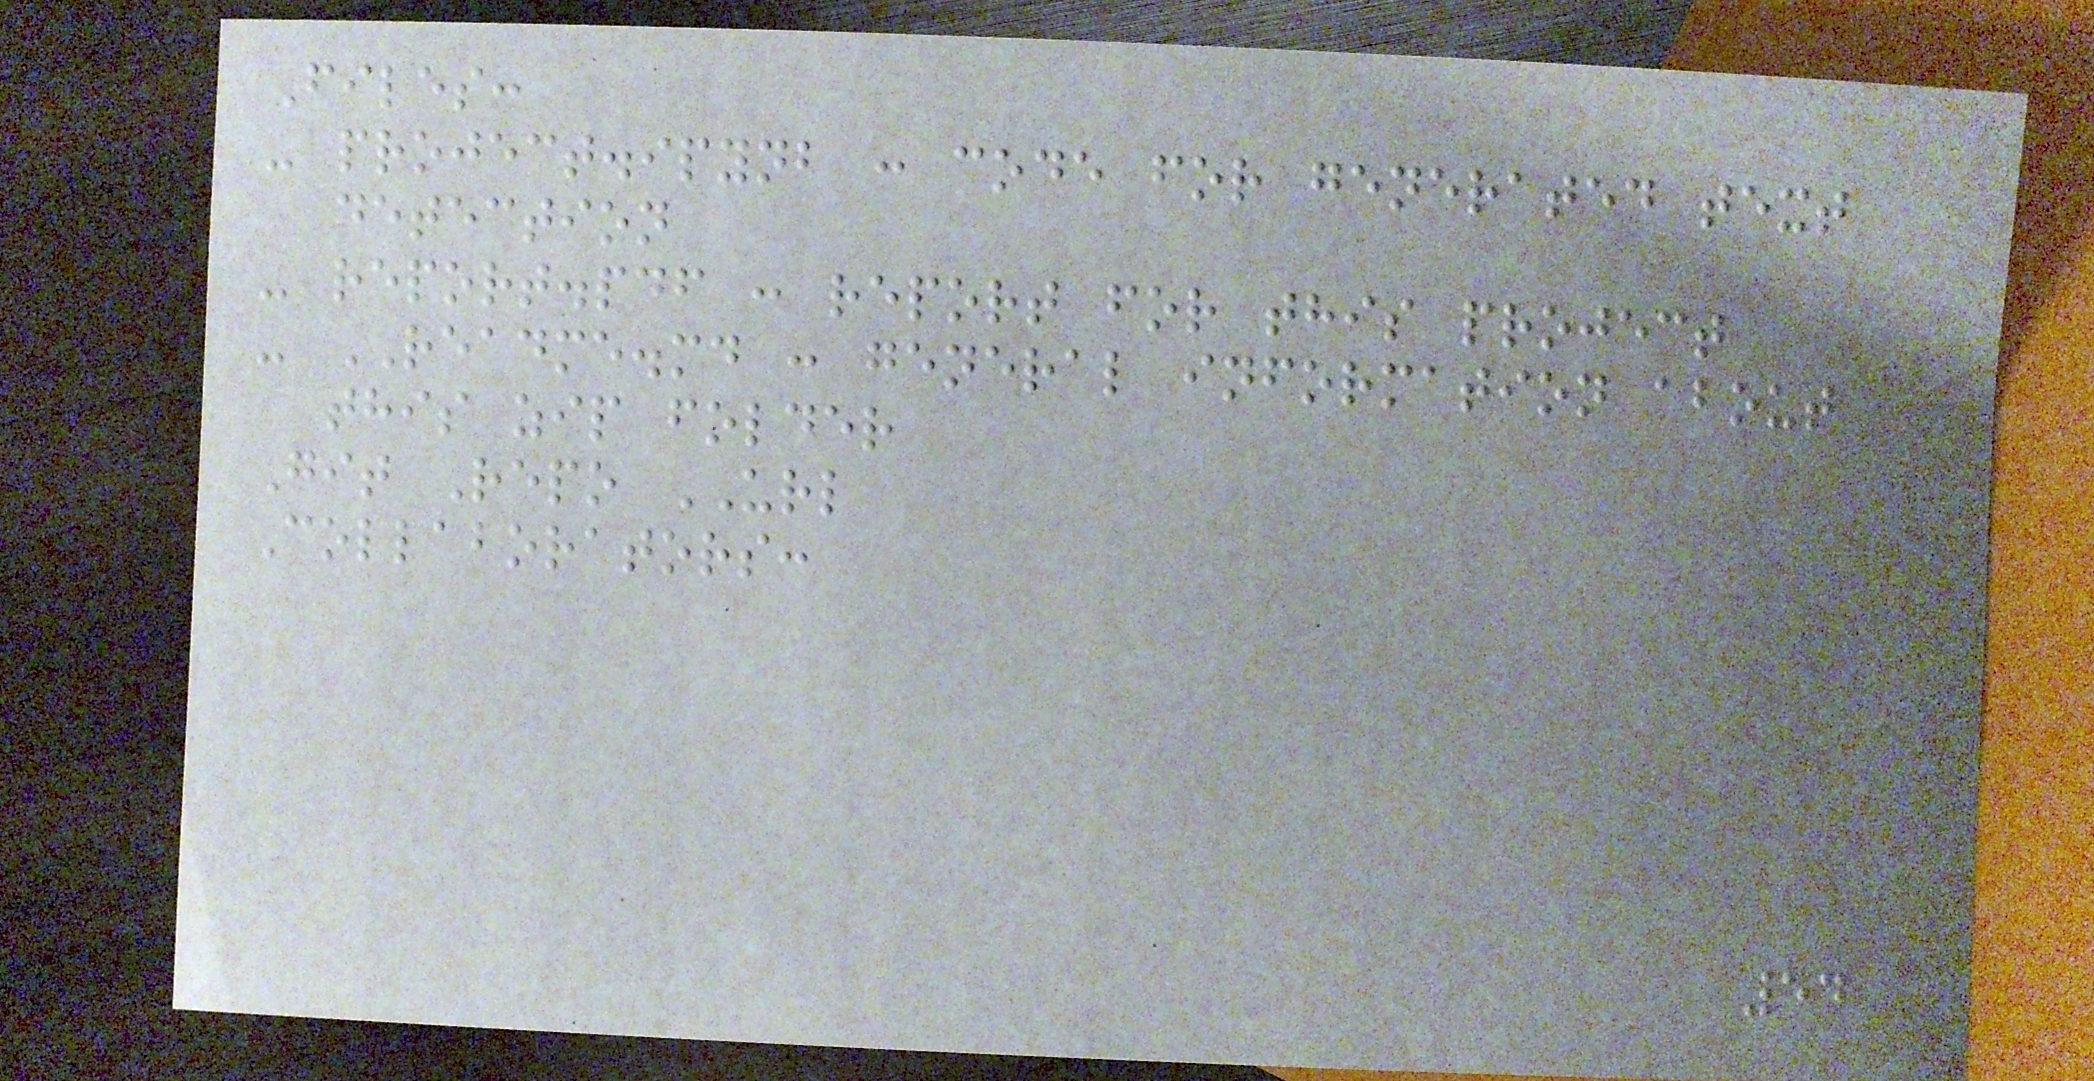Files:
- project.ipynb : code for generated text
detection
- report.pdf : report for this project
- README.md : general information about
this zip folder
Git Repo URL
Collaborators:
54
